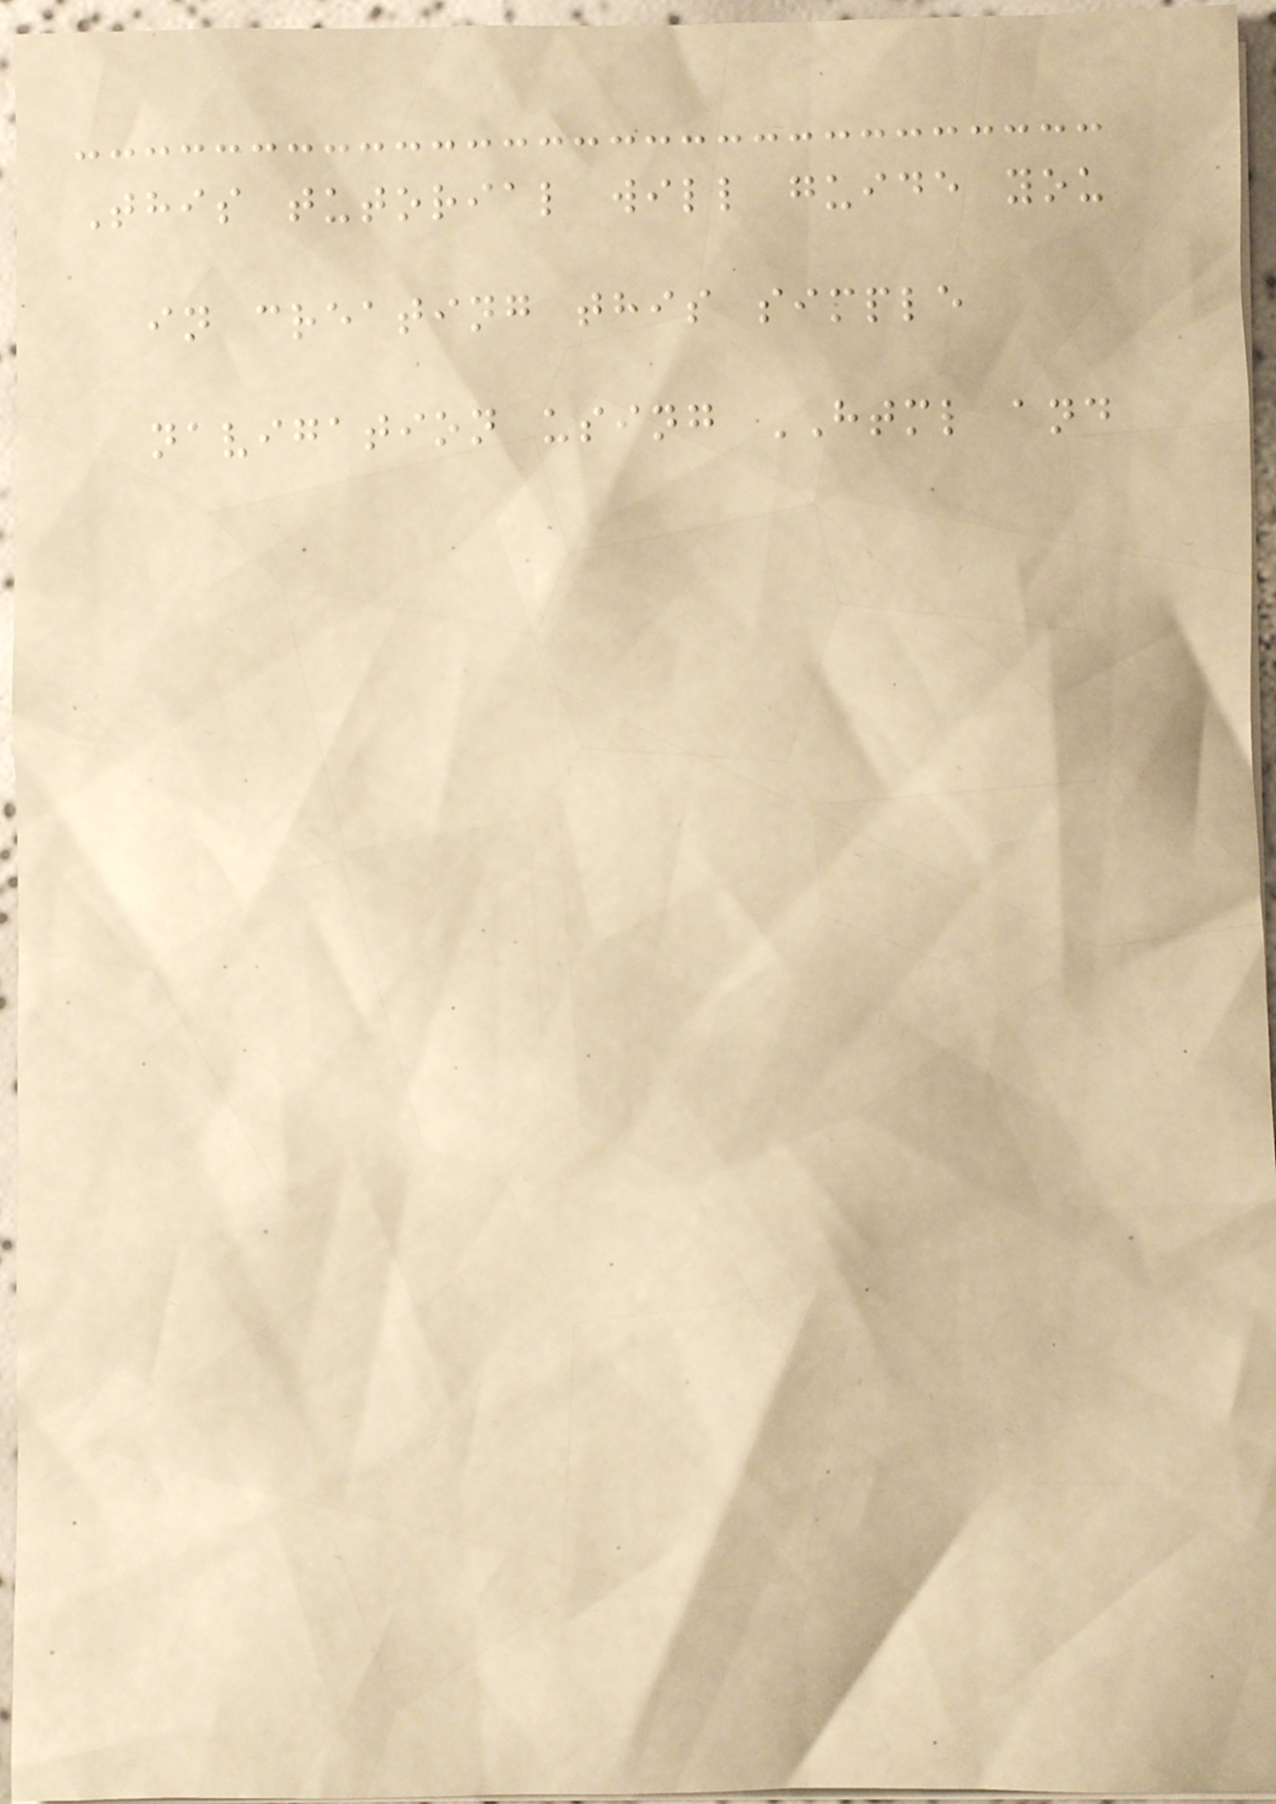This tutorial will guide you
in creating this simple
navigation using HTML and
